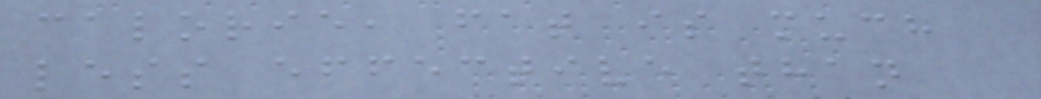calorie, fat is much
less effective than
